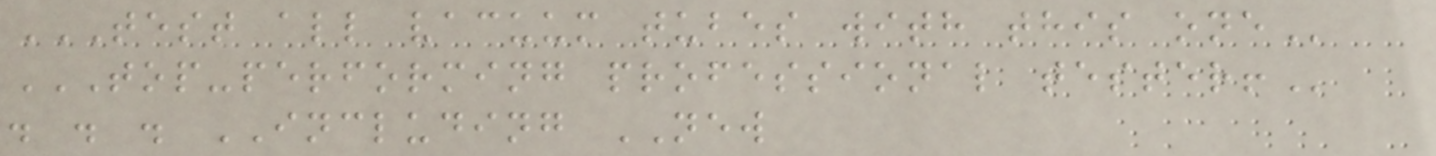TEST ALL VACUUM TUBES WITH THIS ONE
TOP-PERFORMING PROFESSIONAL TESTER!
. . . INCLUDING NEW
